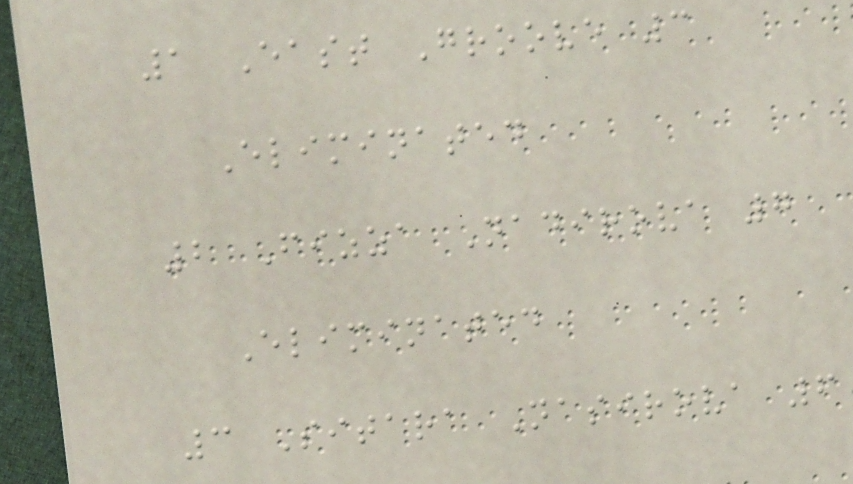1 East Groove 3
Eliminated
2 Fizza Nadirova 7
Eliminated
3 Sitara Nasirova 6
